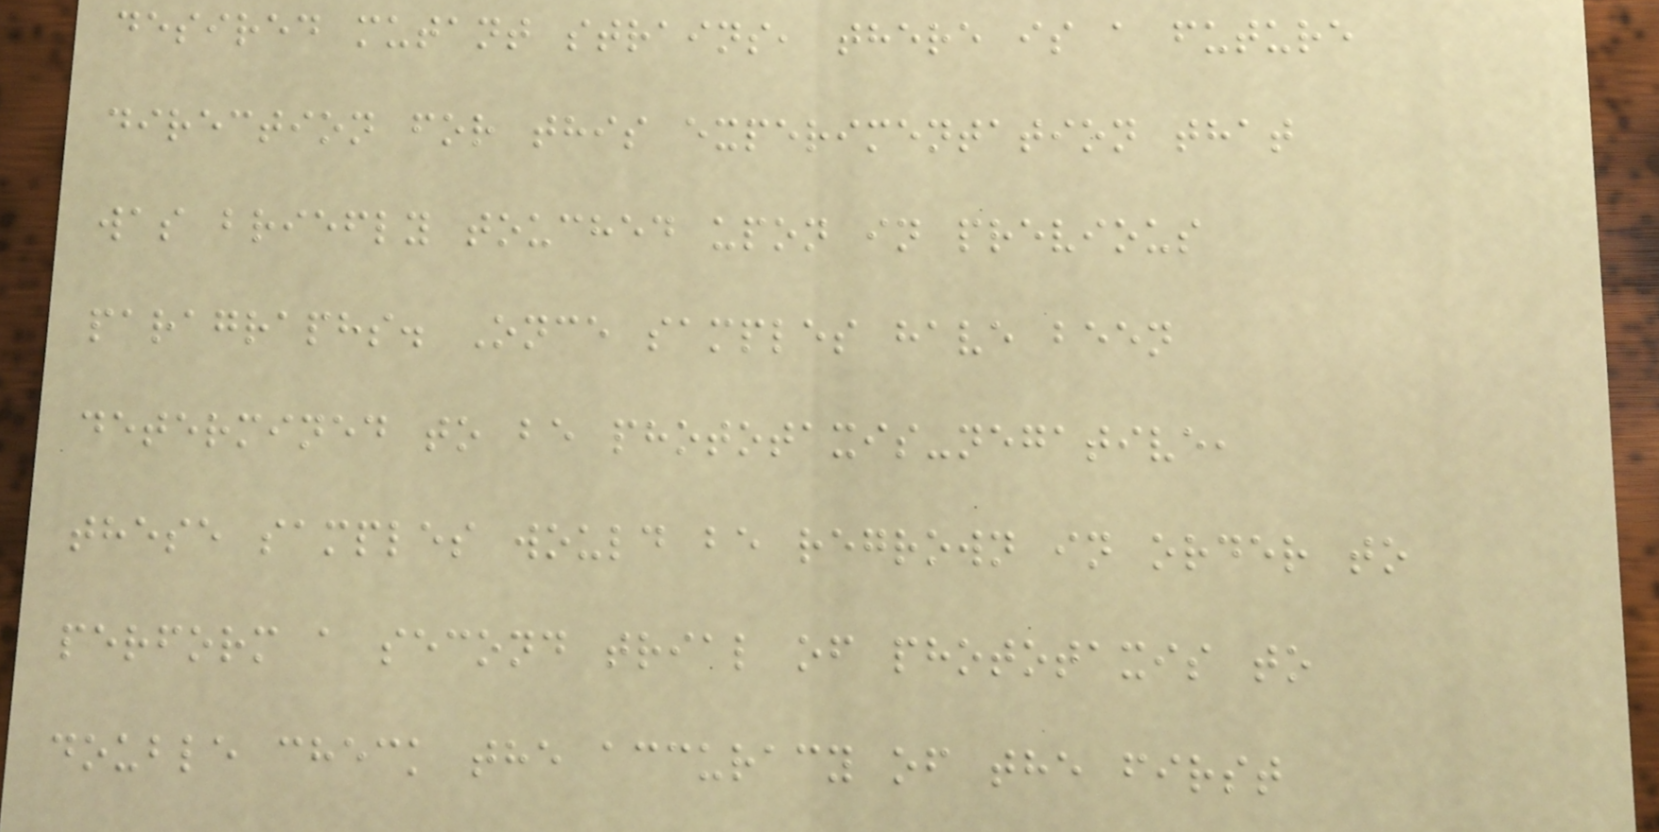desired mutant strains, there is a future
direction for this experimentation that
was briefly touched upon in previous
paragraphs. Once samples have been
determined to be phototaxis-negative,
these samples would be regrown in order to
perform a second trial of phototaxis to
double check the accuracy of the first
